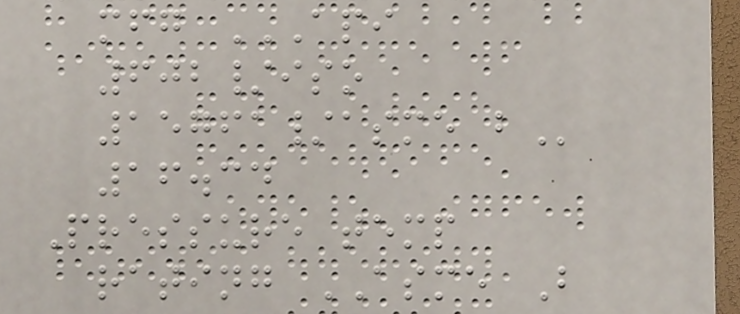mfg API
602/ISO
15761/ASME B
16.34
Pressure temp
rating ASME B
